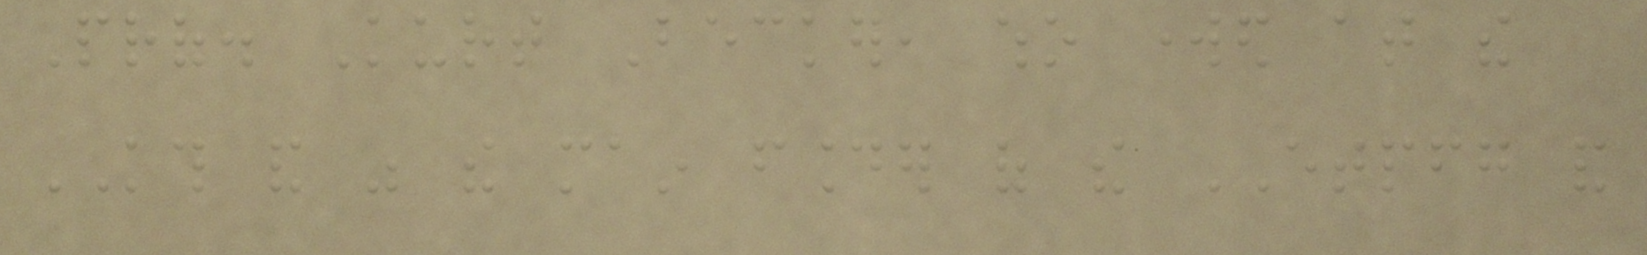Prof. Kurt Becker, who worked at the
KTH and was the main founder of the ETPFG and
